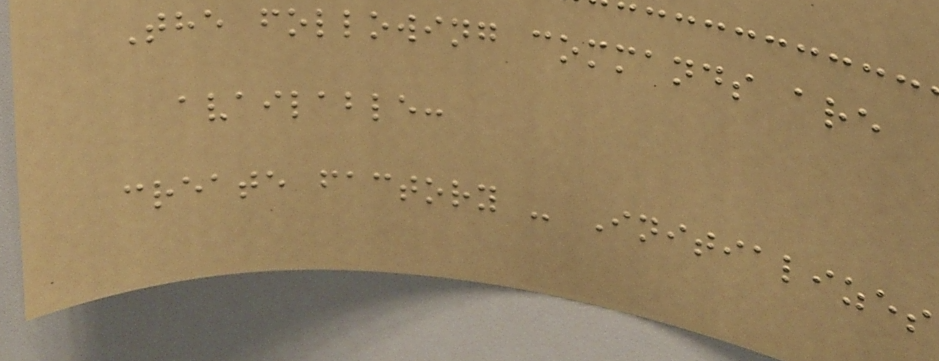The following commands are
available:
create factory - Initializes
